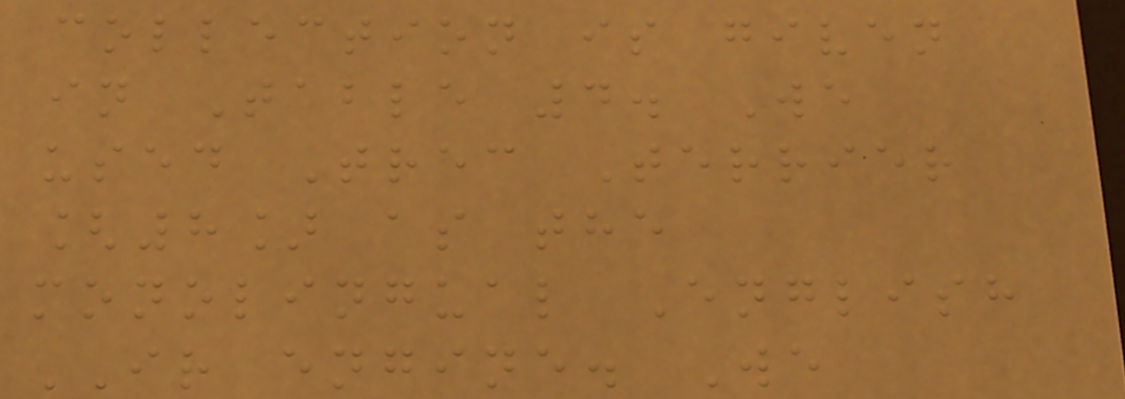collection is given
in Table 4. We
used Trec Terrier
[8] as the
monolingual English
IR engine. We
